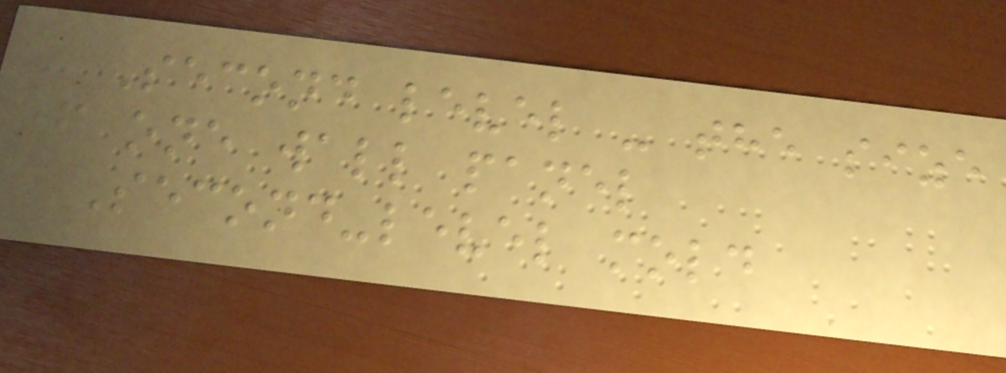Second level - the size
of one wall panel
Second-level mold
